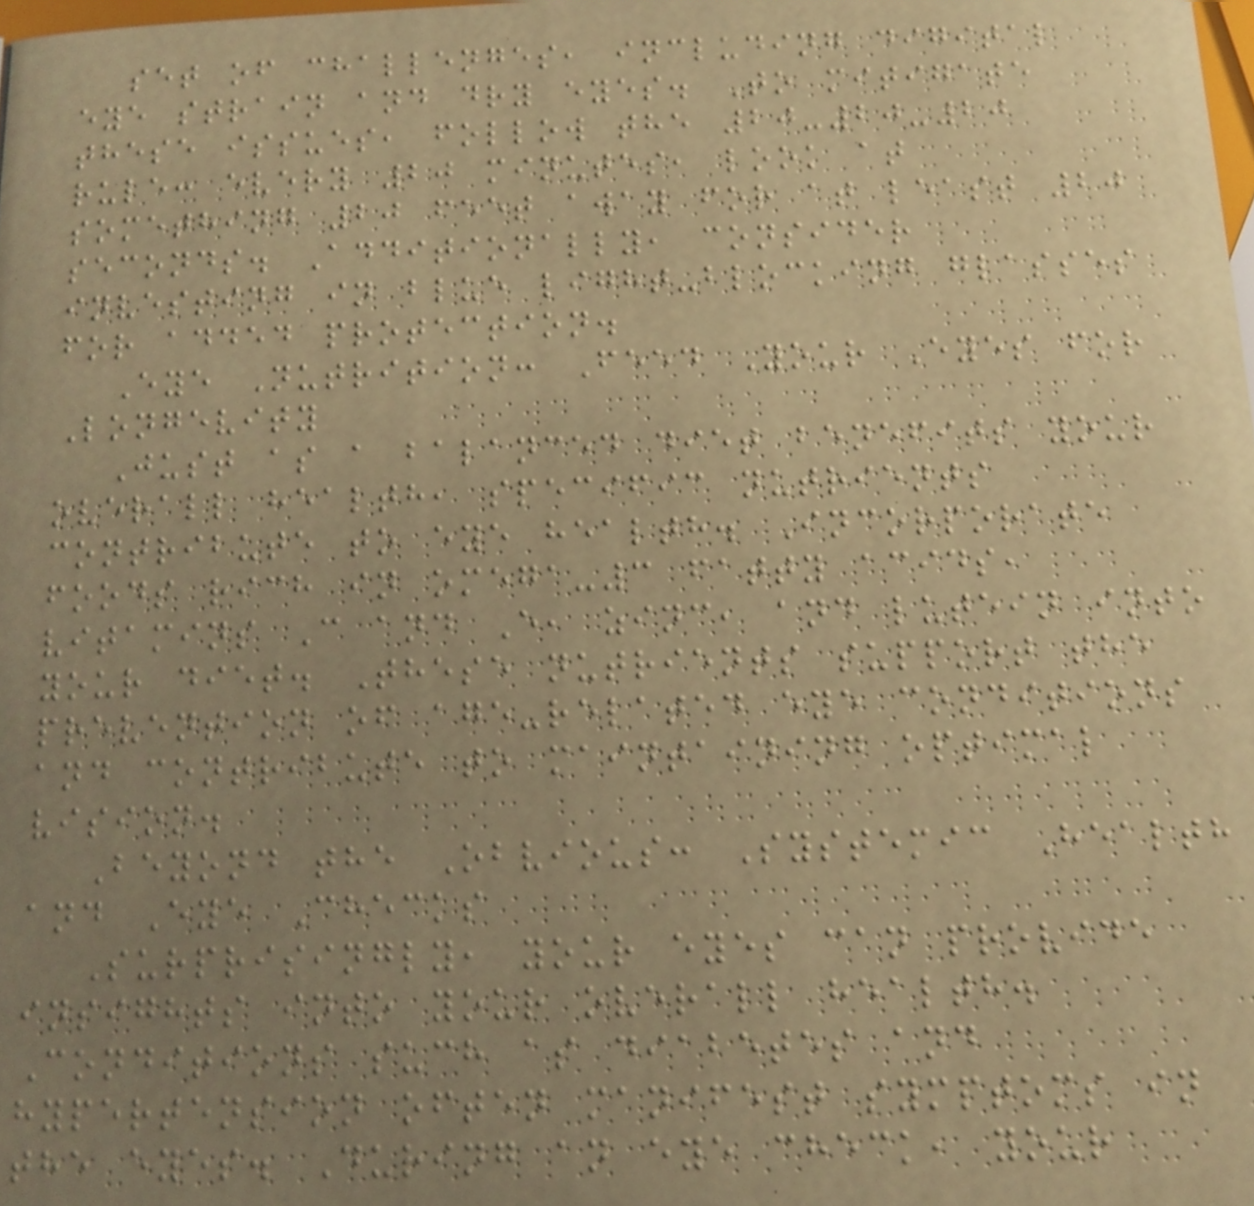set of challenges, including digital
eye strain and dry eyes. To mitigate
these issues, follow the 20-20-20
rule: every 20 minutes, look at
something 20 feet away for at least 20
seconds. Additionally, consider
investing in blue light-blocking glasses
for added protection.
Eye Nutrition: Feed Your Eyes for
Longevity
Just as a balanced diet benefits your
overall health, specific nutrients
contribute to eye health. Incorporate
foods rich in omega-3 fatty acids,
vitamins C and E, zinc, and lutein into
your diet. These nutrients support the
prevention of age-related eye conditions
and contribute to maintaining optimal
vision.
Beyond the Obvious: Systemic Health
and Eye Checks
Surprisingly, your eyes can provide
insights into your overall health.
Conditions such as diabetes and
hypertension often manifest symptoms in
the eyes. During an eye check, your
